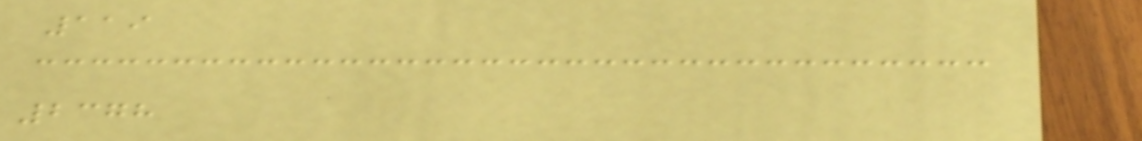119
2378
